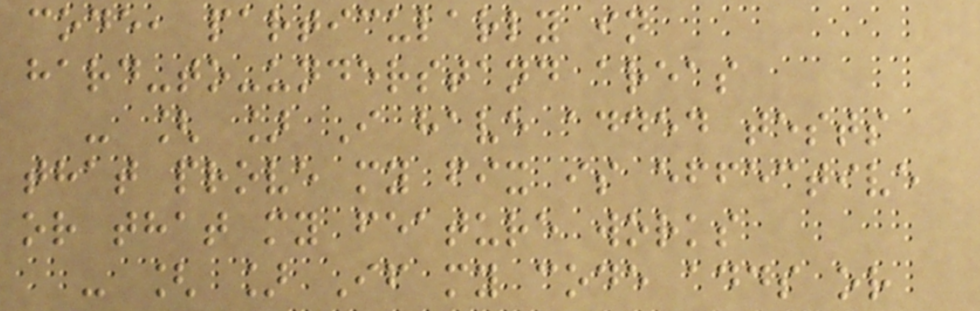code, particularly in
hard-to-understand areas
- [ ] I have added tests
that prove my fix is effective
or that my feature works
- [ ] If my code adds or
